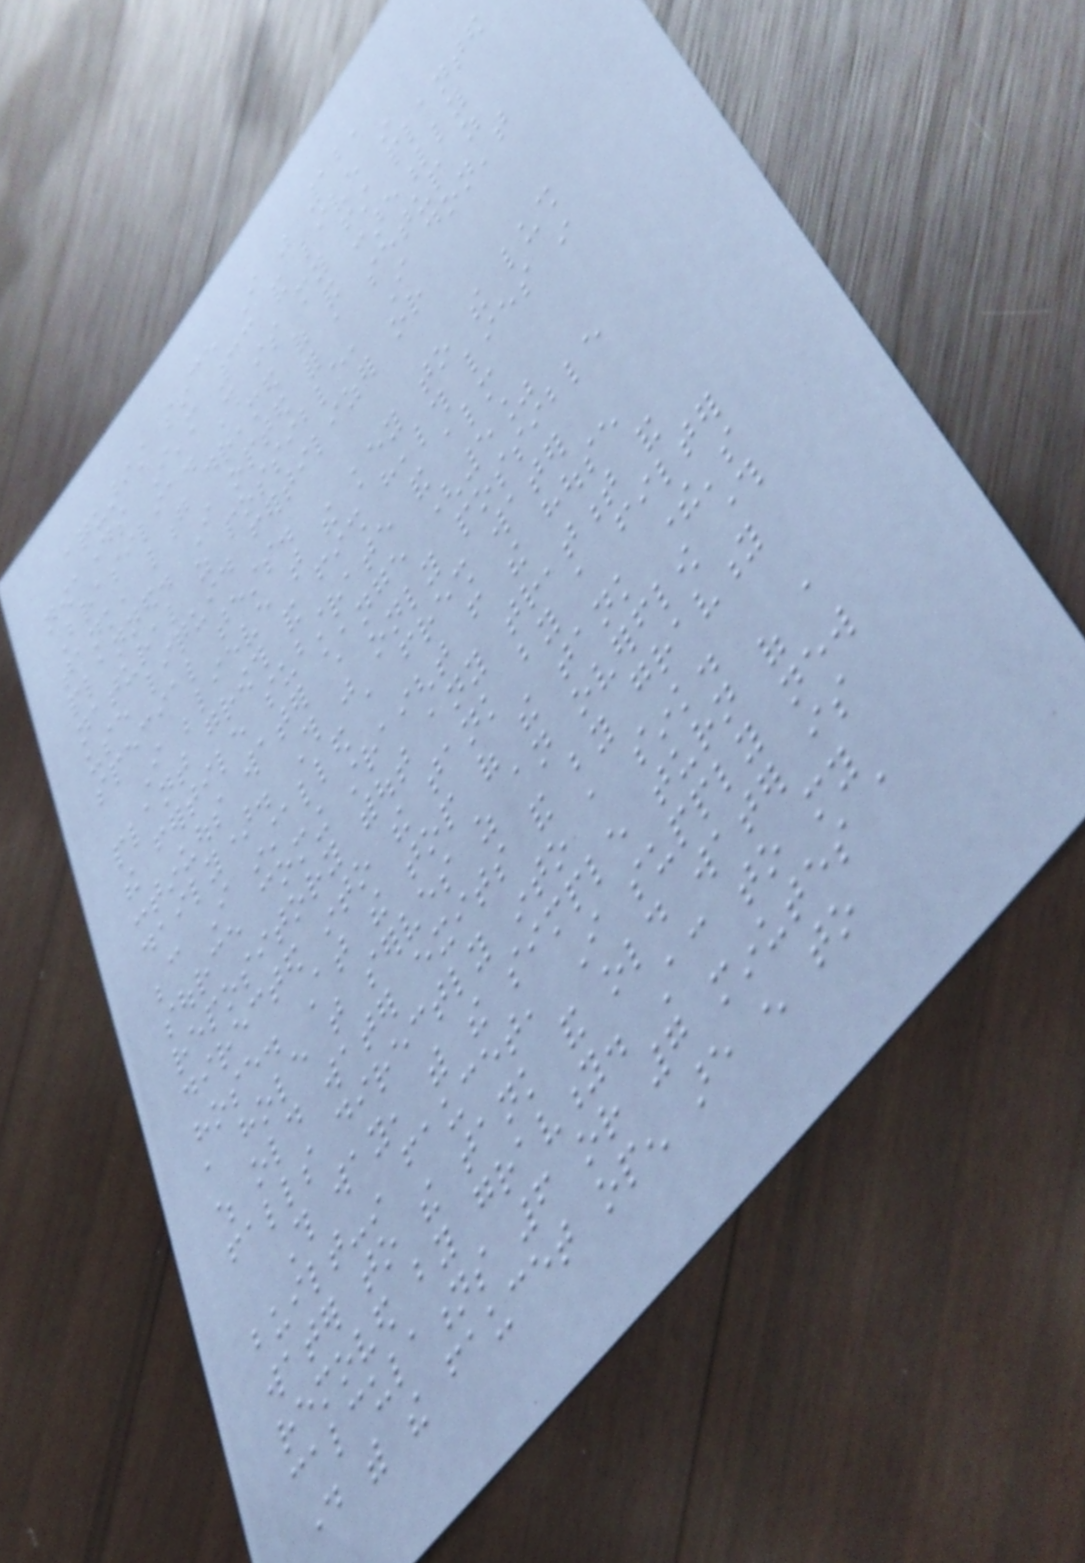aquarist since I was 12,
nowadays I'm 33 and live in
Brasilia. This is my first planted
tank, long dreamed of and carefully
planned. I opted for a setup as
natural as possible, I don't
use liquid fertilizer or
special tests.
I believe that the key to the lush
plant growth and fish health lies in
the fertile substrate and almost
continuous water change (5%
daily). This was only possible
because I installed a fresh water
source coming straight from the house
repository without any treatment and
directed into the tank by a filter
hose. At the top of the tank there's
a hole that serves as an overflow through
which old water exits and by gravity
falls directly into a sink.
This way, with the simple turn of a
built-in faucet, I supply new
water to the tank and old water is
removed by gravity. According to my
calculations 6 or 7 minutes a
day with the faucet open are enough to
